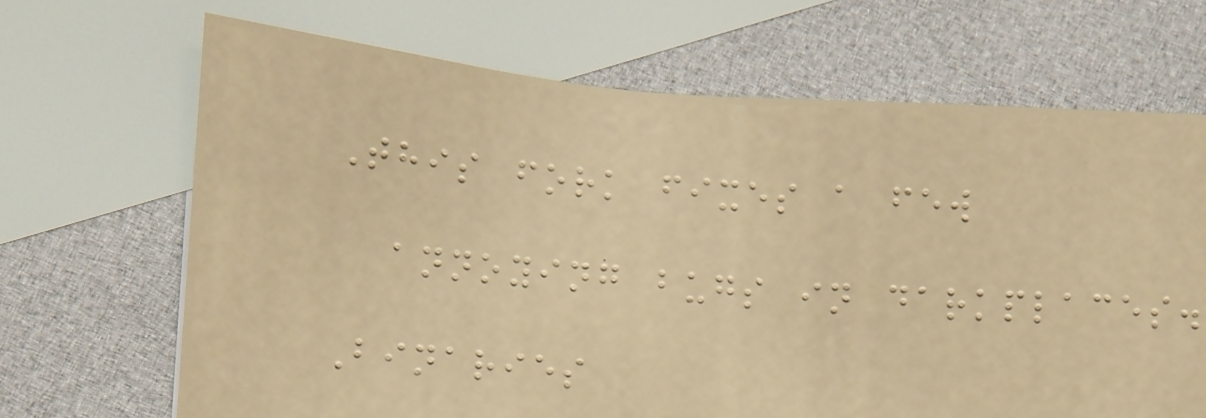This fork fixes a few
annoying bugs in darkplaces.
Binaries
